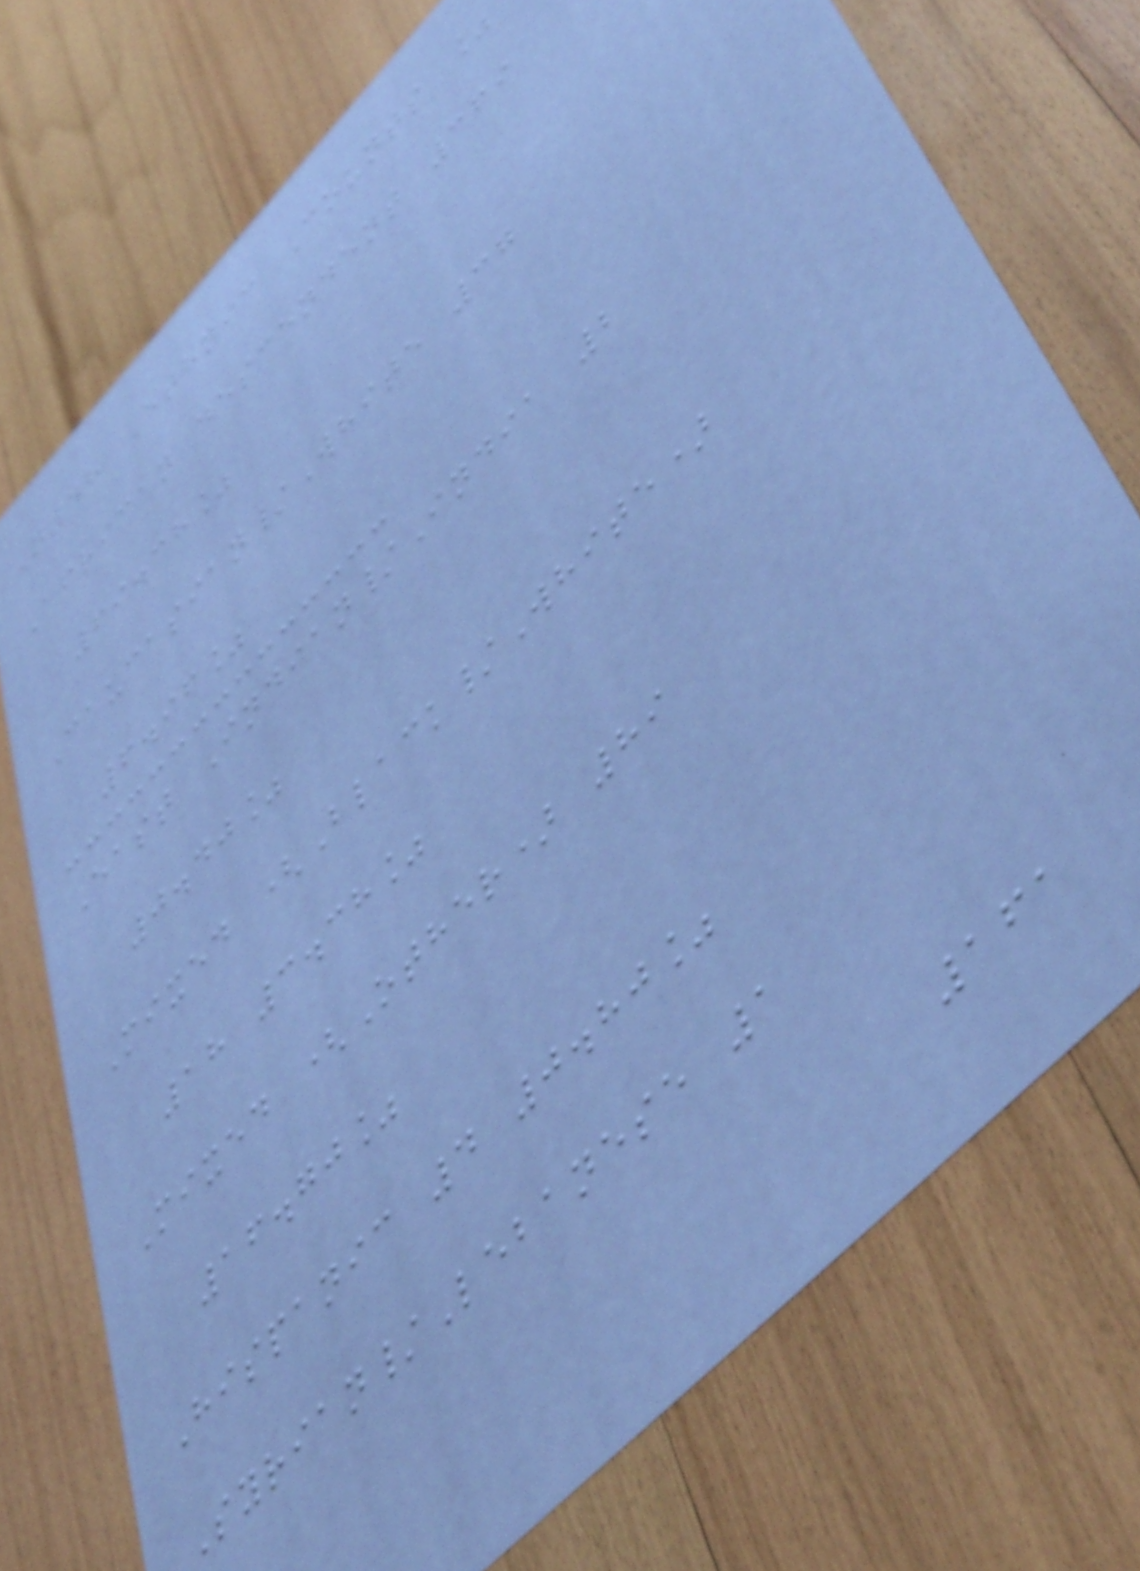Q48 Ethnic Counts %
African descendent 369
69.38%
Caucasian/White 37
6.96%
East Indian/India 2
0.40%
Mixed (Black/White)
18 3.38%
Mixed (Other) 89
16.70%
Hispanic 4 0.80%
Syrian/Lebanese 1
161
